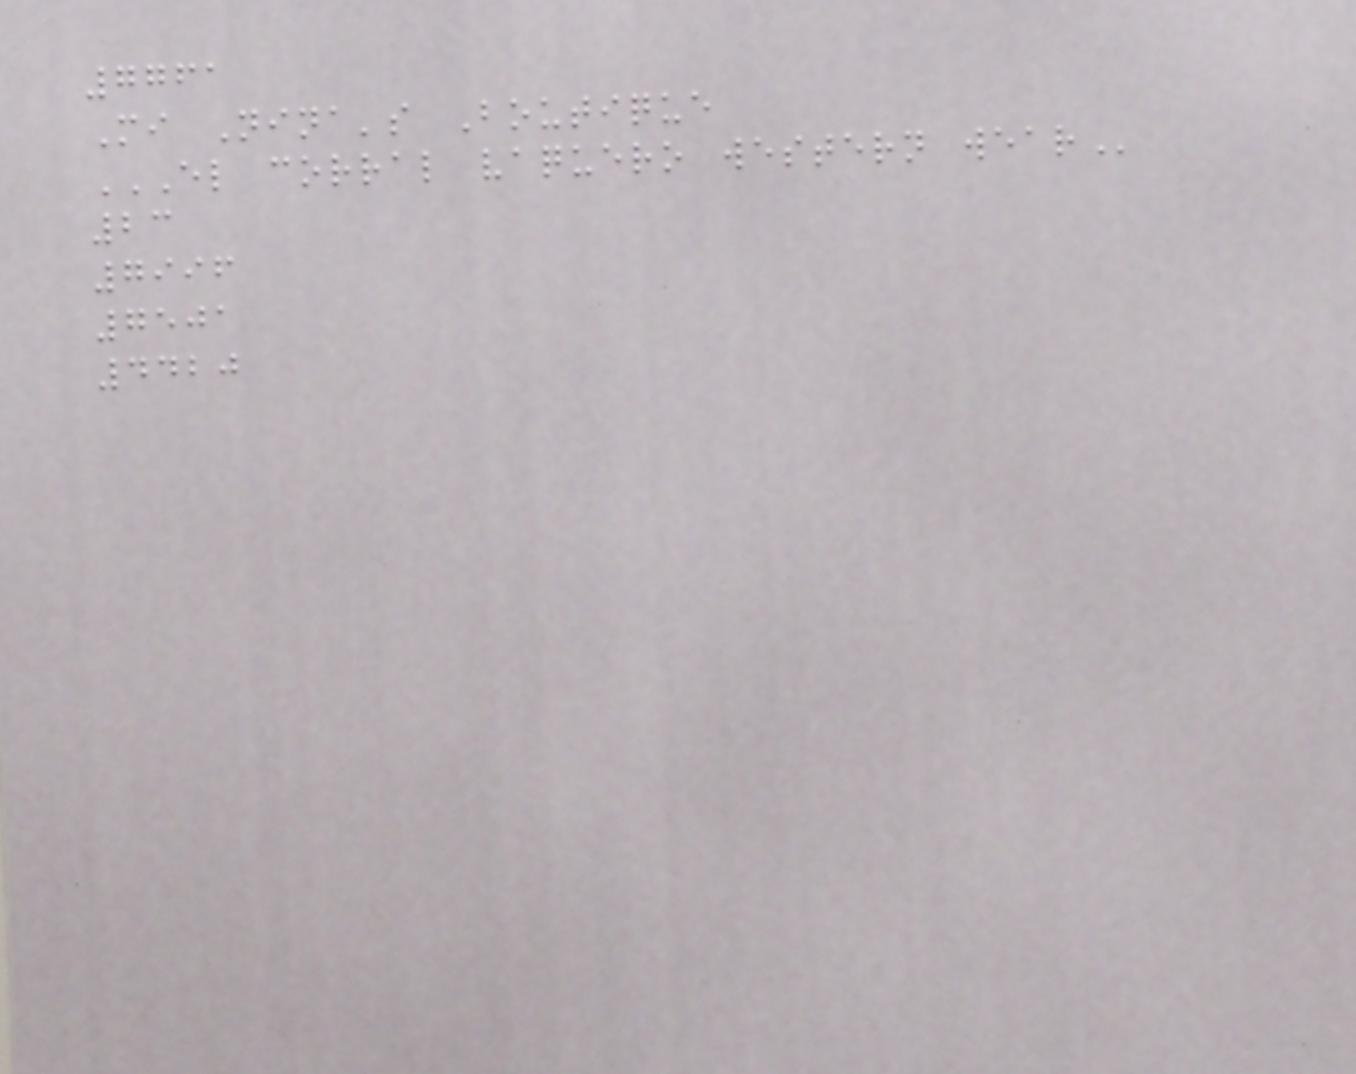7761
Mi Nina's Boutique
EL CORRAL VAQUERO WESTERN WEAR
23
7996
7501
4420
